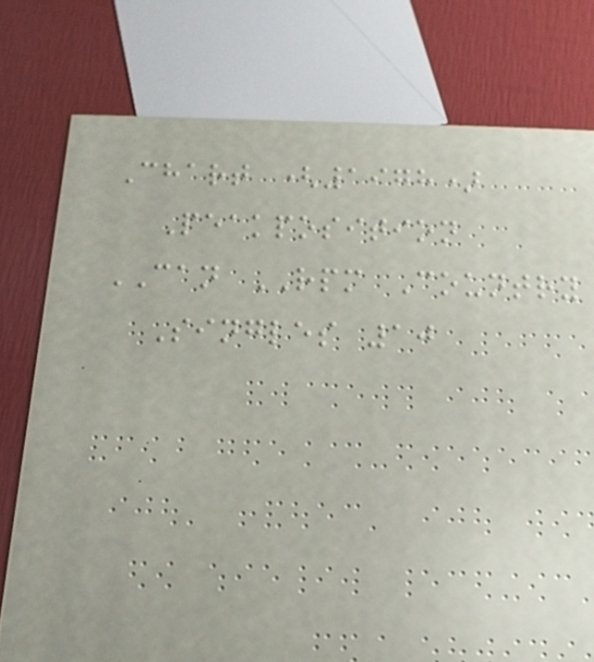Chart (1978)
Peakposition
CAN RPM Country
Singles 10
